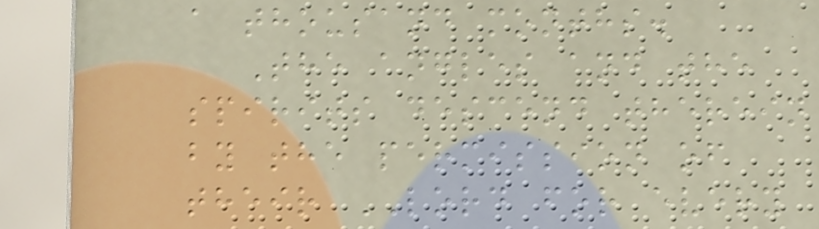a thousand months.
The angles and the
spirits descend therein
by the permission of
their LORD for every
